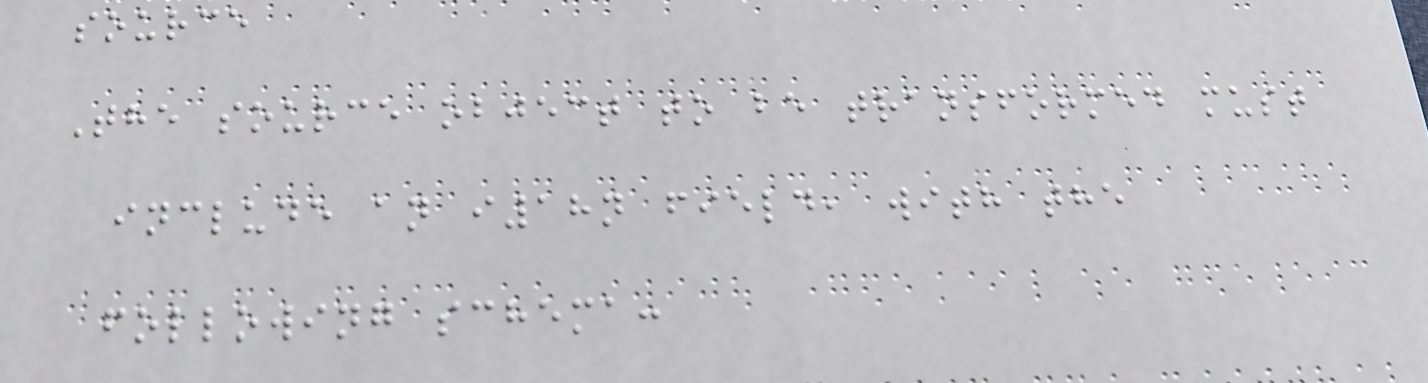source
The source object to be transformed must
include an i18n field, with the
following schema:
